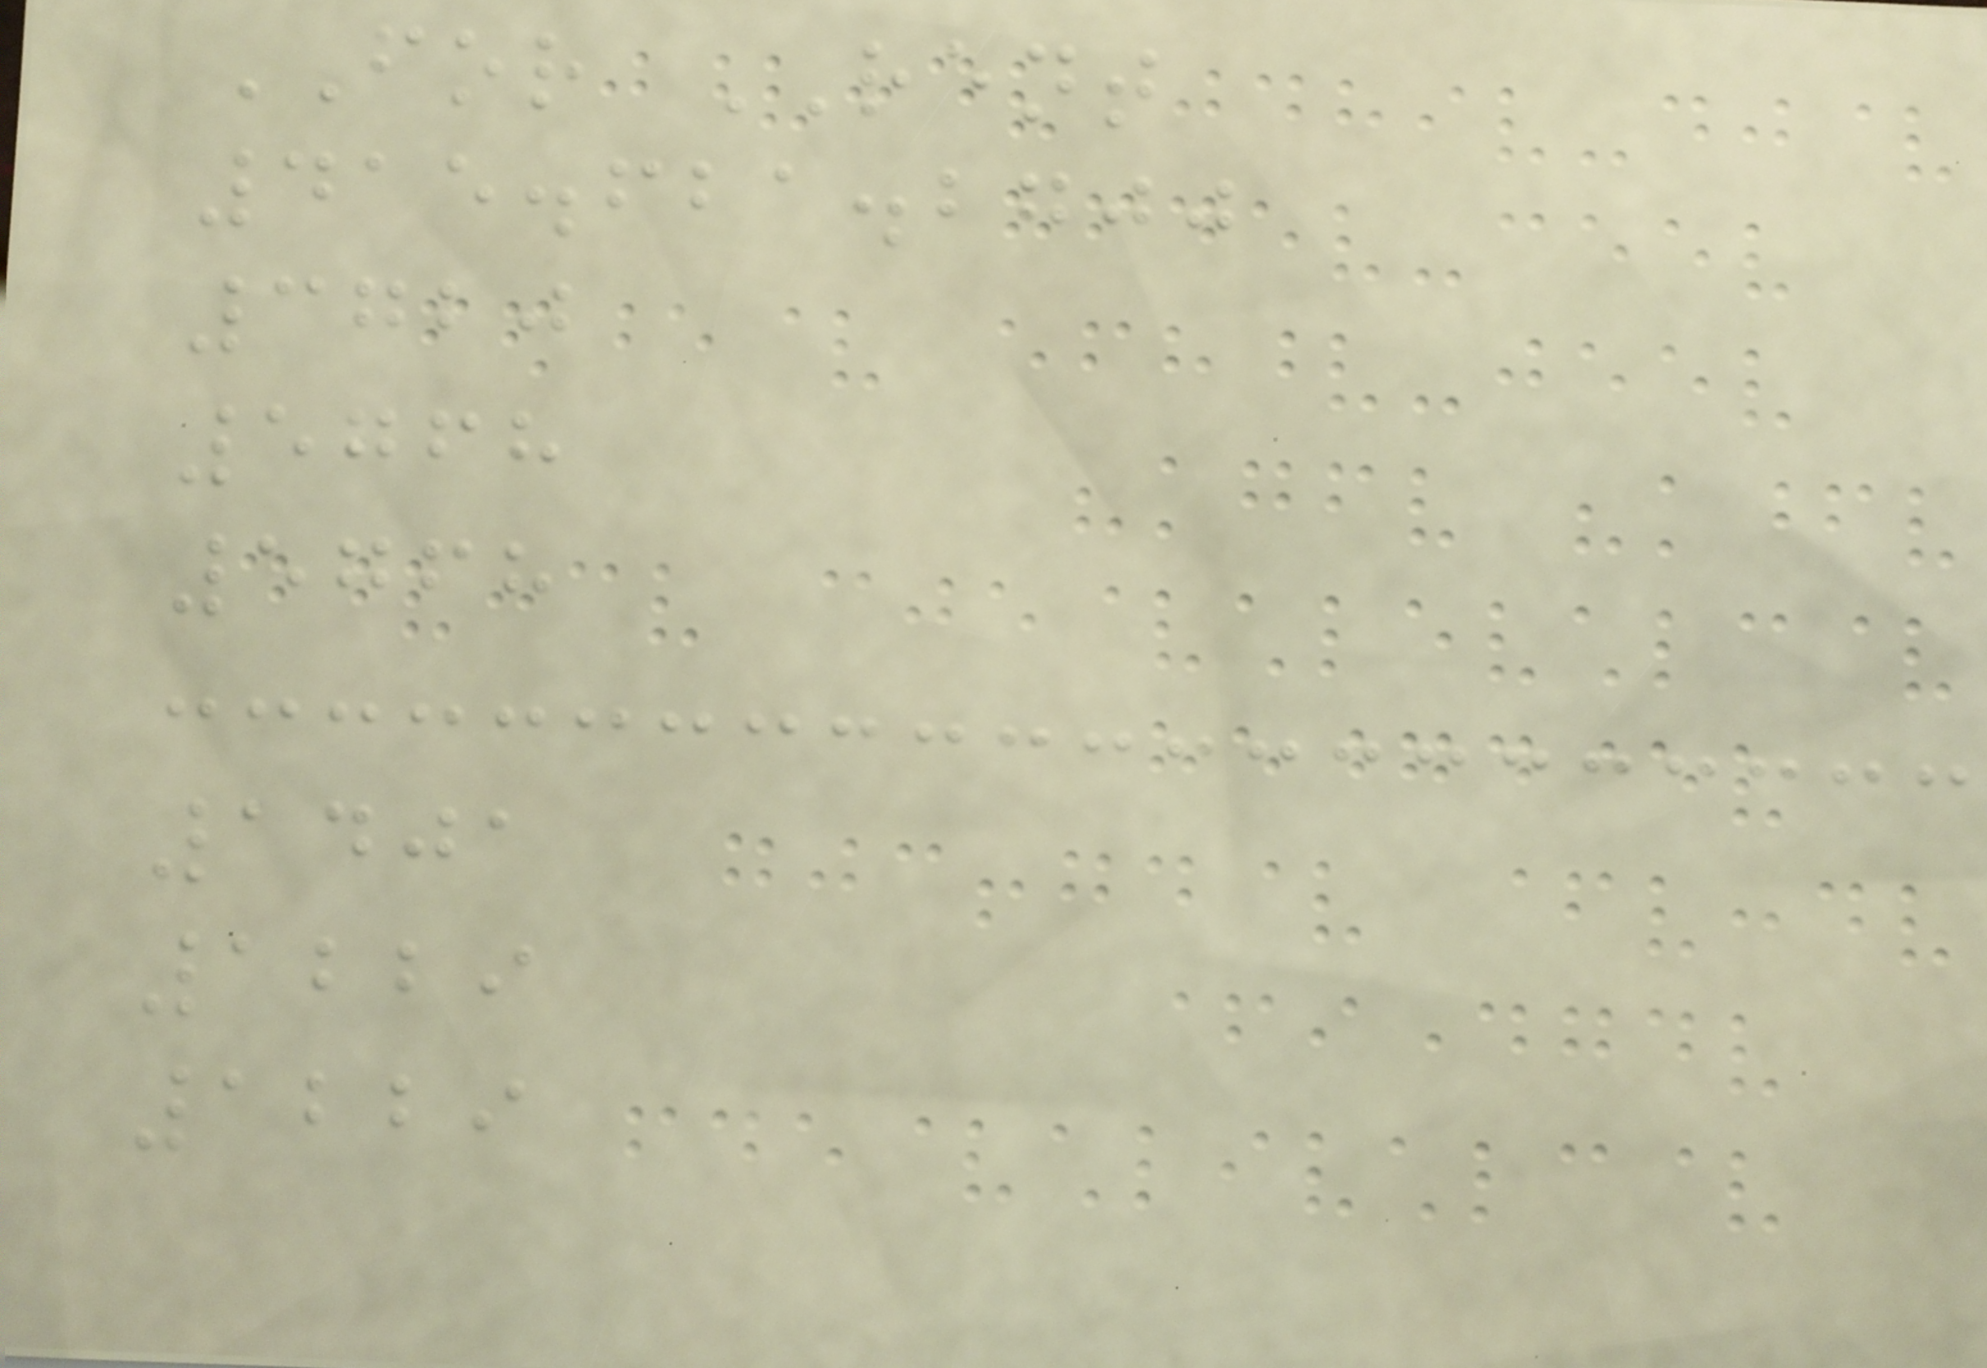FOR RENT
415.621.2700
3720
5768
5768
1401
1229
1229
